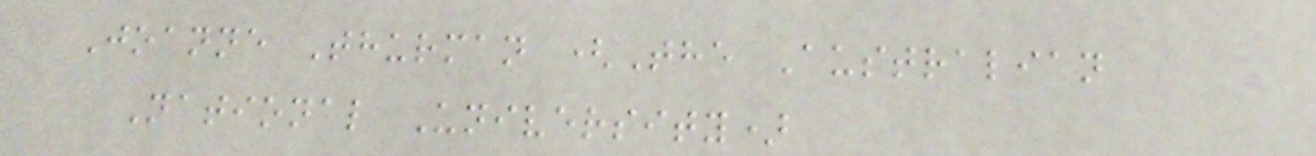Joanne Thurman (The Australian
National University)
